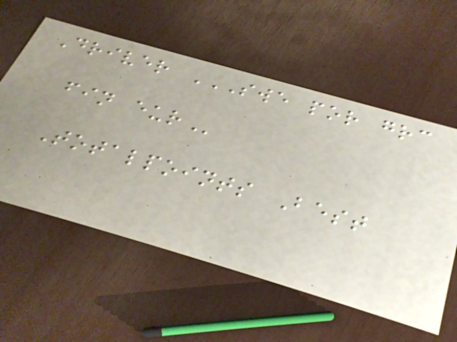Driver SWE POR GRC
FIN EUR
Totalpoints Best
